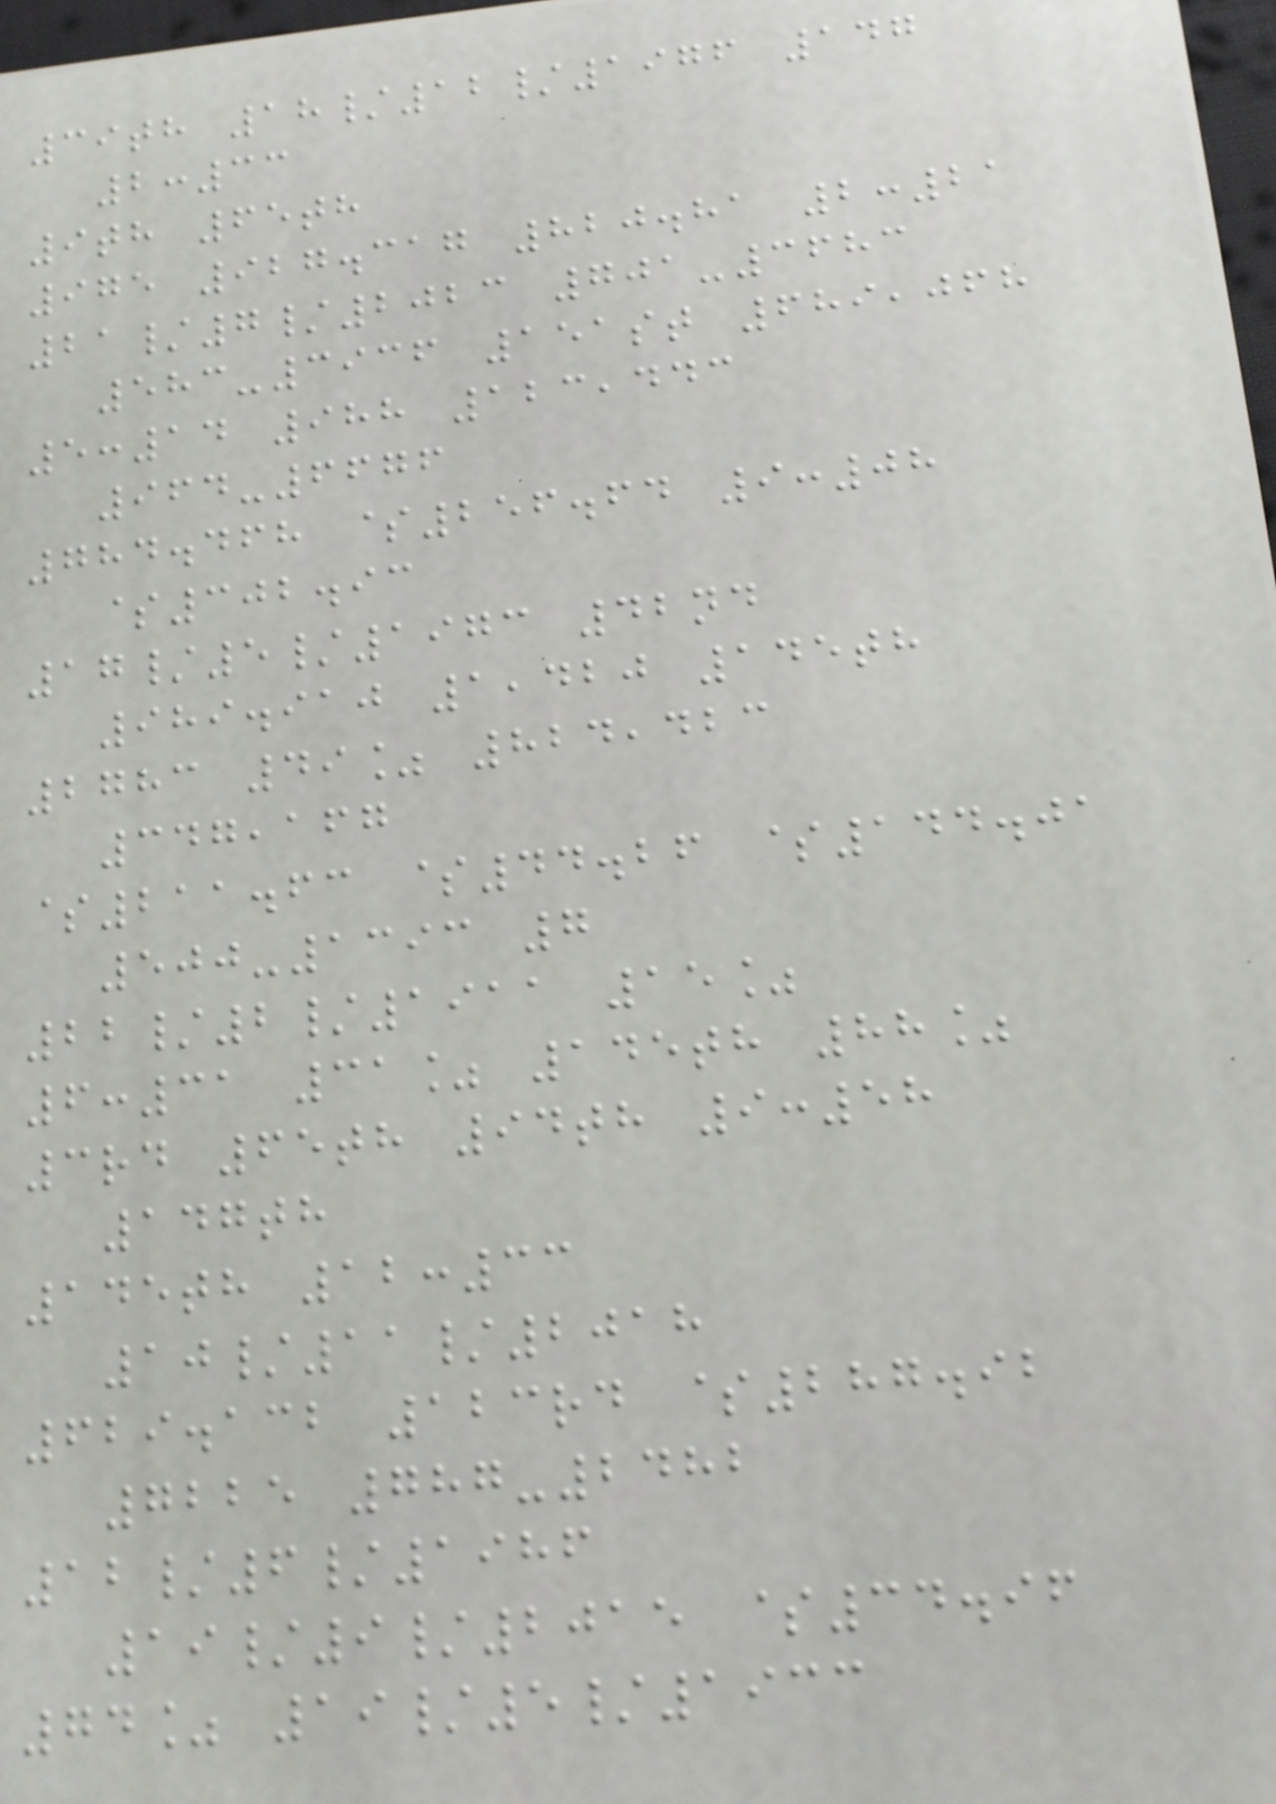39th 18/12/1976 147
2:33
9th 65th
975 927.317 820.81 2:21
21/7/2023 701-3683
583-3936 151st 689,068
5:14 988 123,443
964-6676
784.468 $256.64 9:08
$302.93
17/5/1973 42nd
989.910 1,420 145th
2783 49% 824,423
347,167
$211.63 $44.26 $144.01
500-1393 7
22/2/1911 15%
6:31 31% 145th 88%
3rd 65th 94th 9:58
147th
145th 12:33
10/11/2018
629.132 123rd $287.92
7225 787-2482
12/6/1986
19/9/2015 $34.96
74% 19/5/1933
